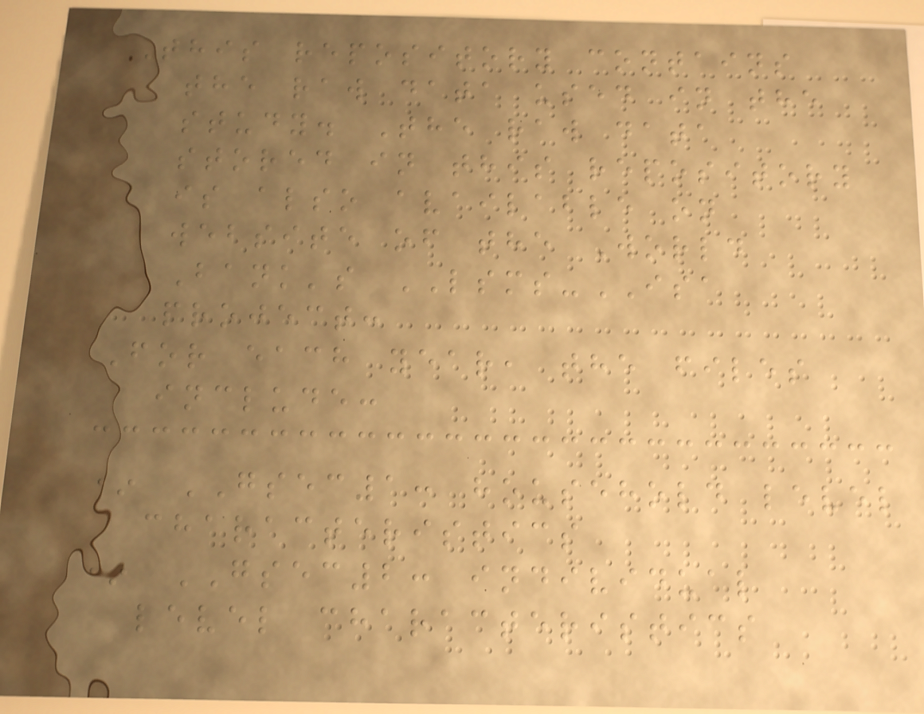This repository contains
the raw data used in the
study. The raw data
stored in this repository
is also available on
website of the World
Bank's LSMS-ISA
project:
For each year, the files
include:
* GSEC1: household level
characteristics
* GSEC2: individual
level characteristics
